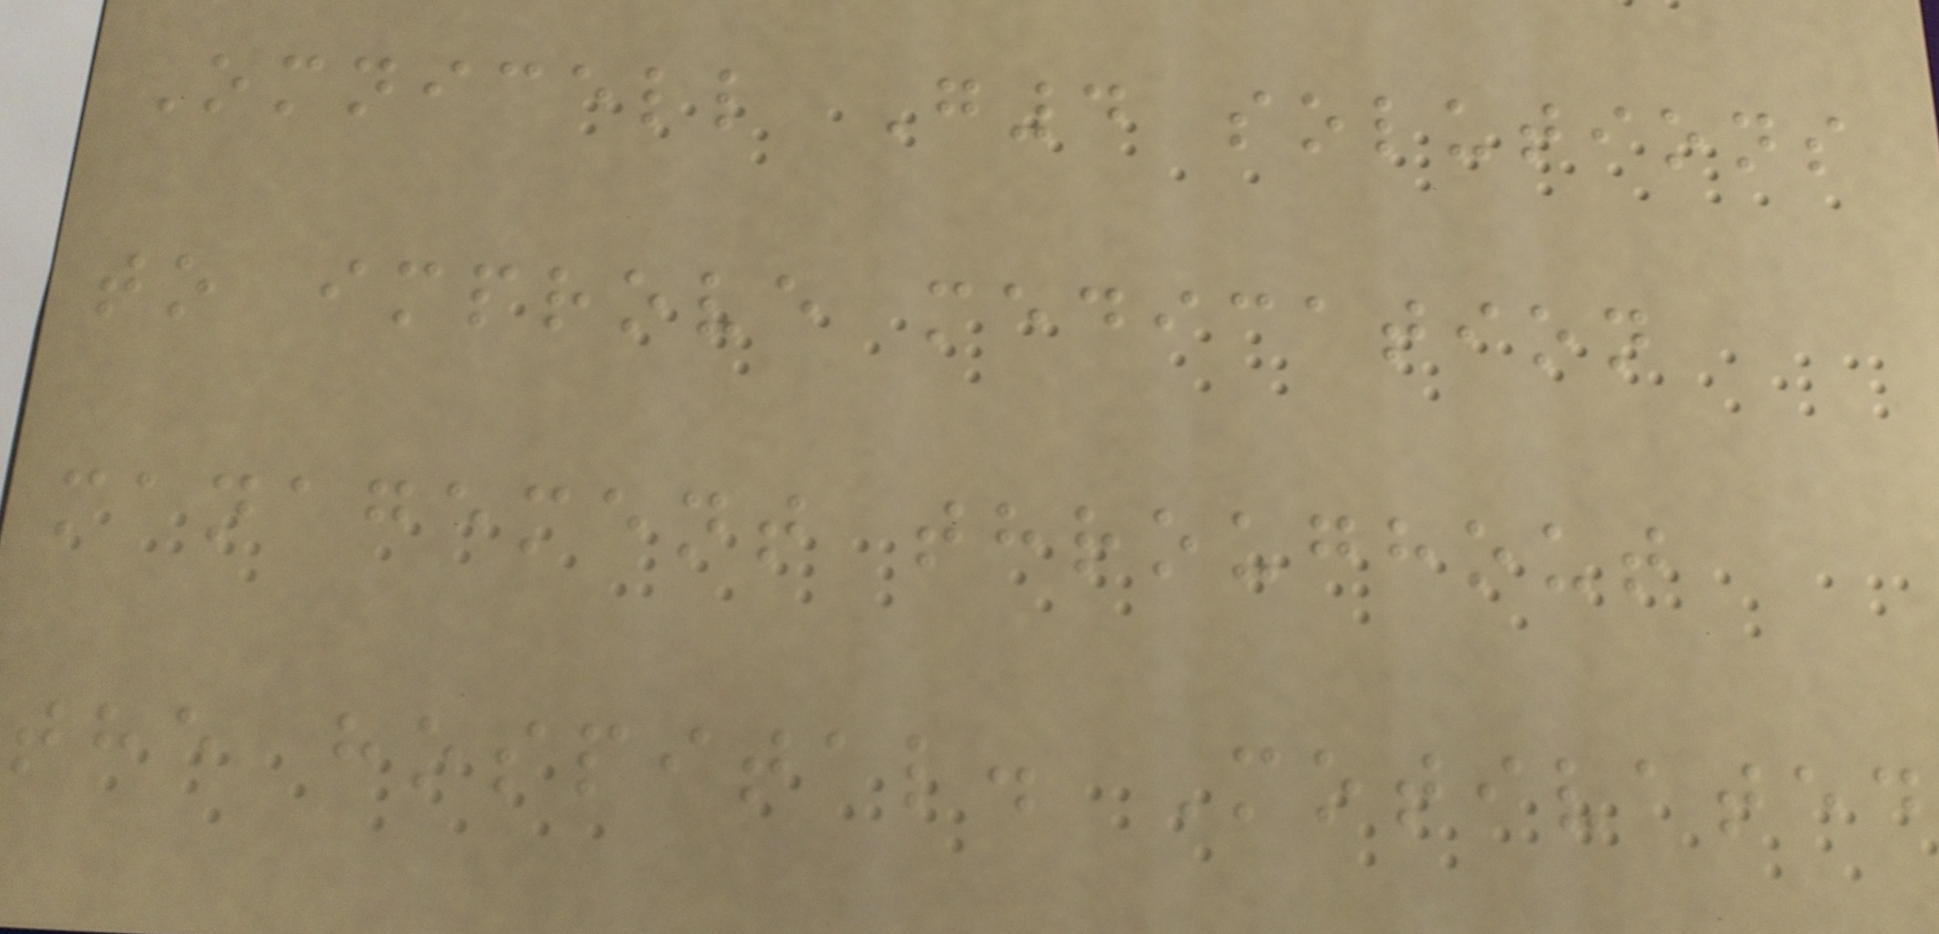Omnicell G4 solutions
to improve medication
management throughout
the hospital. Motivated
